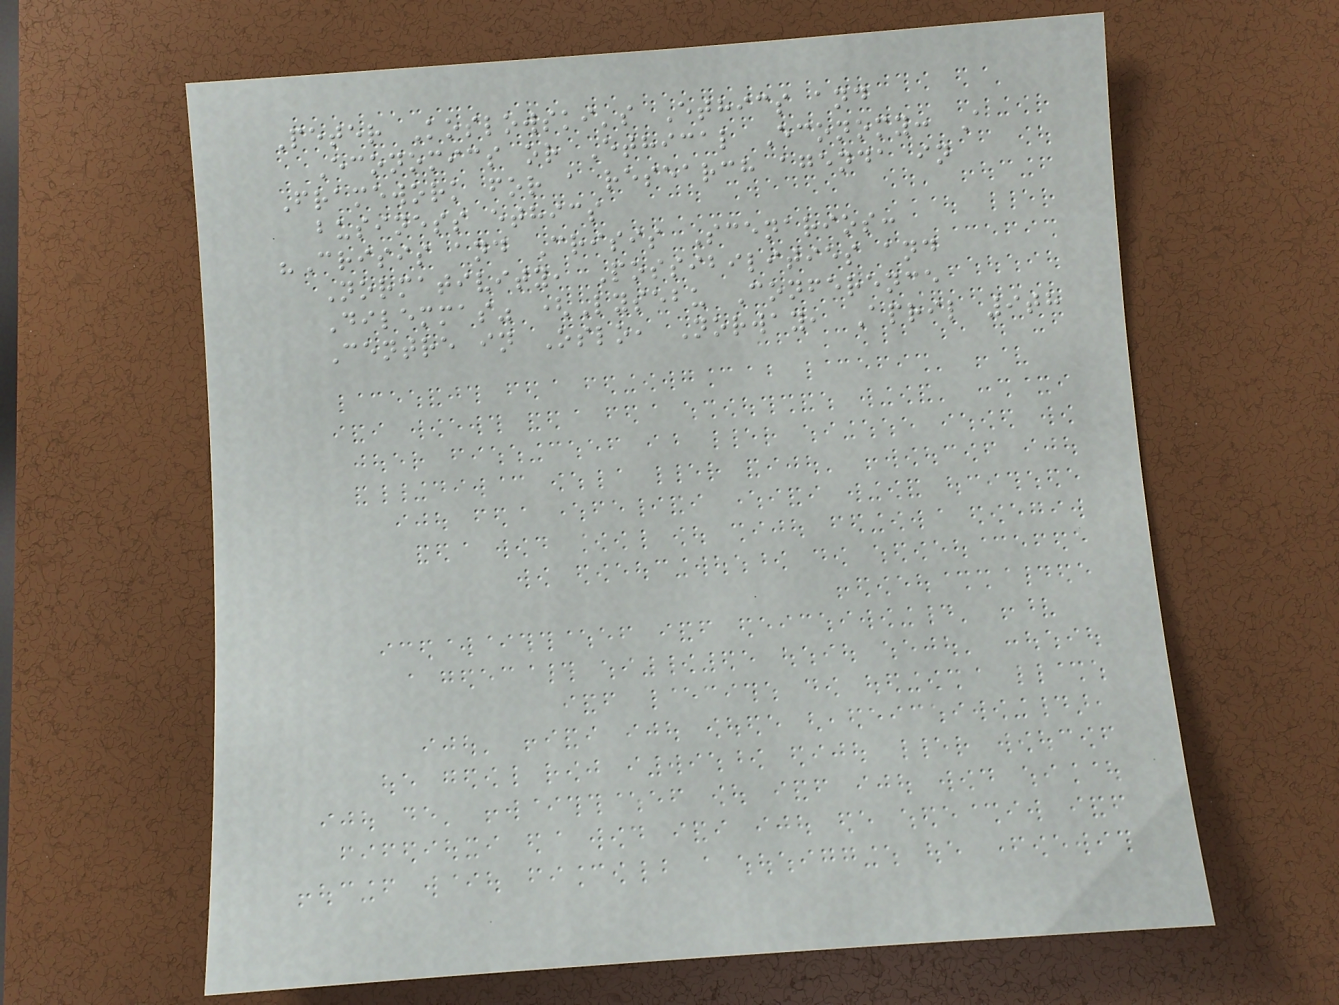Peter Koslowski's Ethics and
Economics or Ethical Economy: A
Framework for a research agenda in
business ethics
"Crisis and Crisis Scenarios:
Normativity, Possibilities and
Dilemmas" (Lysebu Conference
Centre in Oslo, Norway, April 9th
